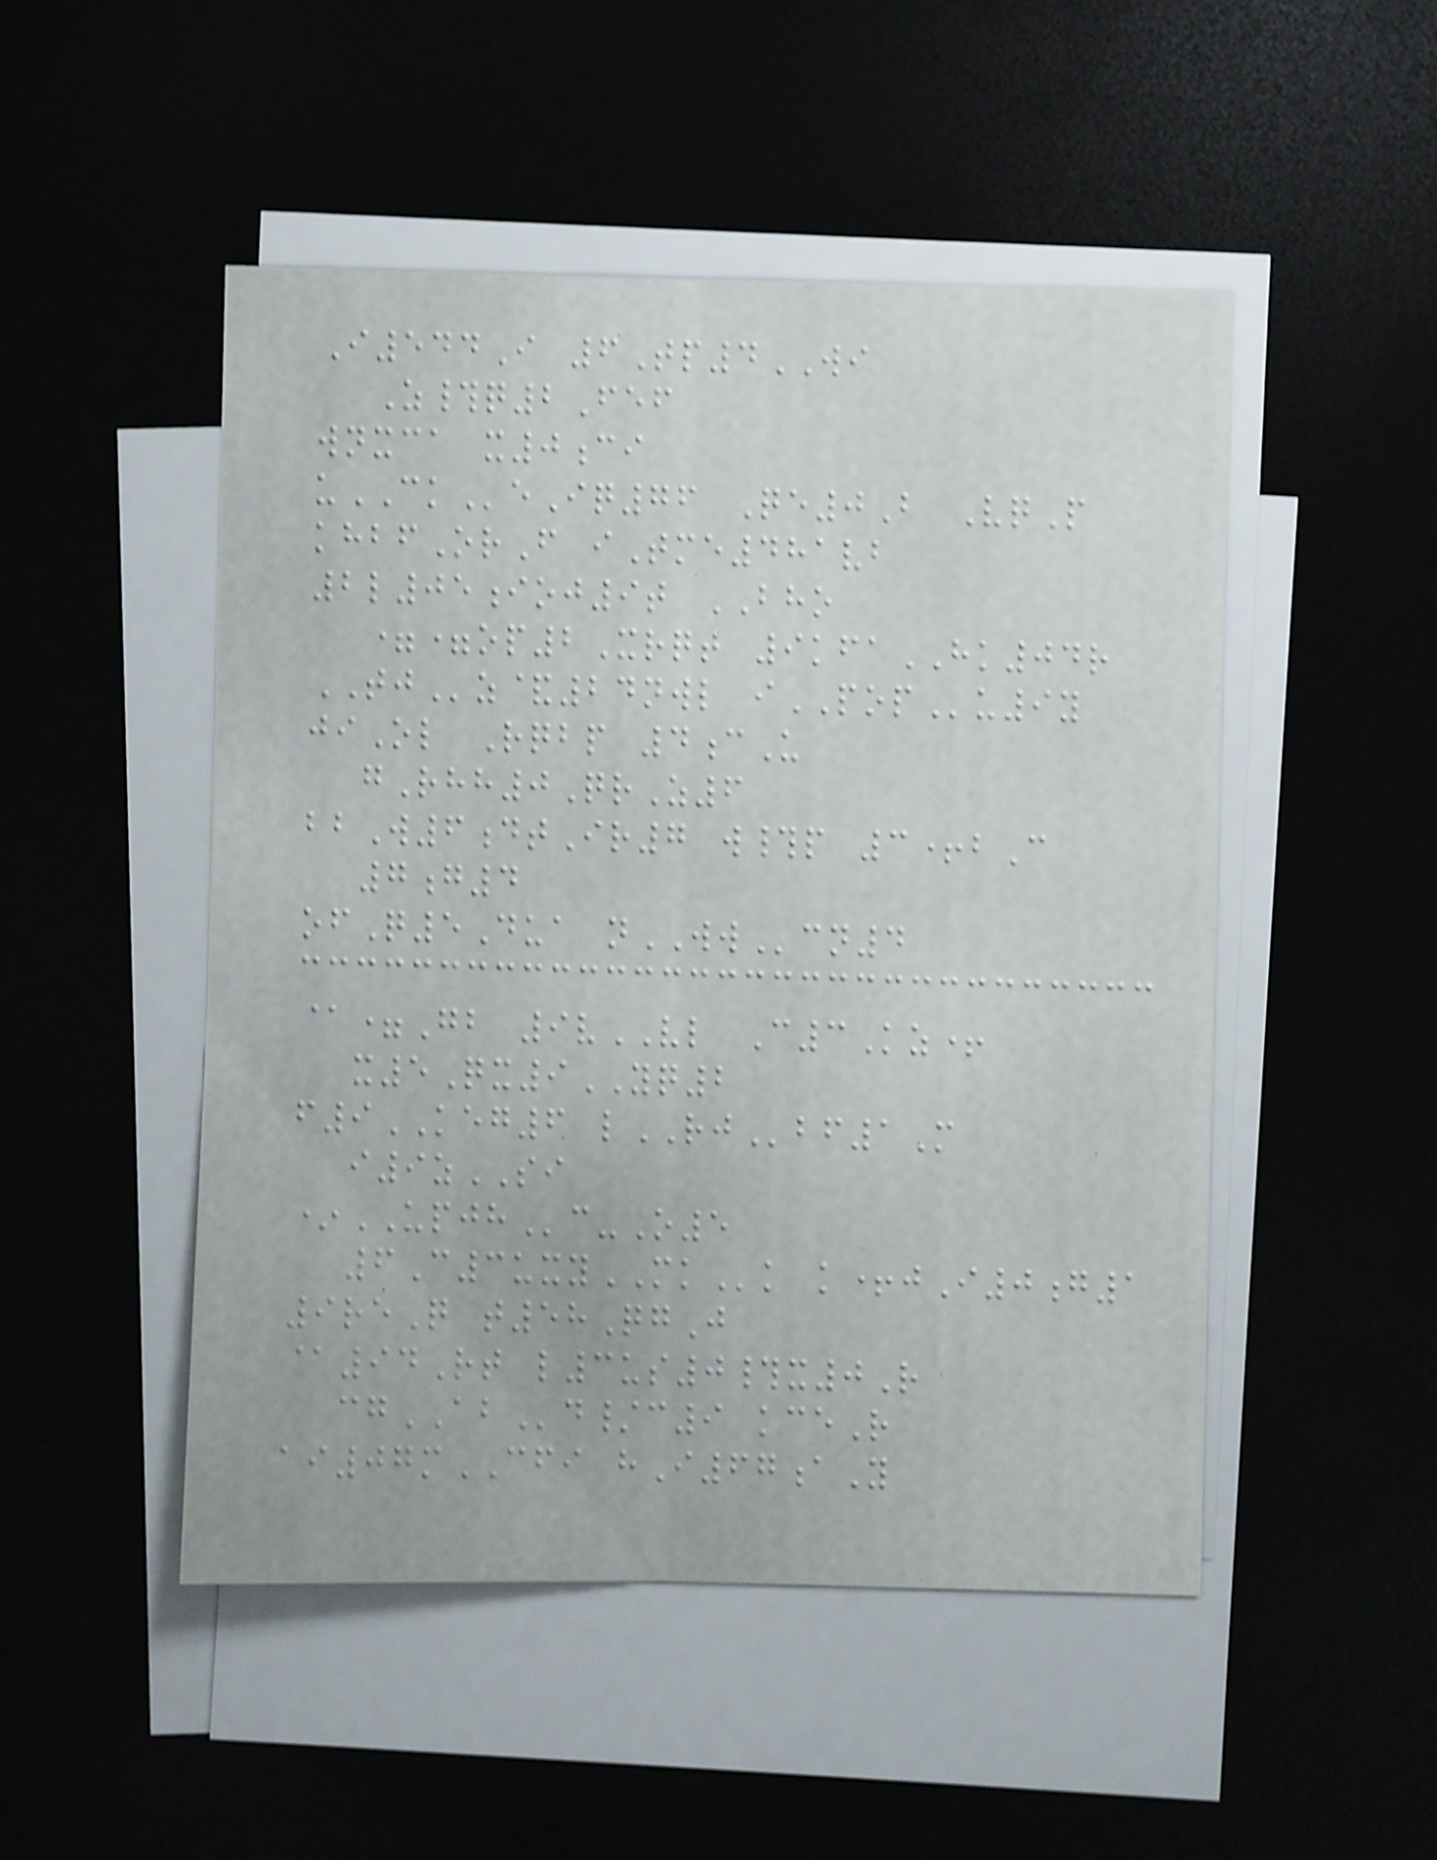I544I 6Tp4WI
Z#q2Fef
wnxca x0ci
uCKeIq76 Qe0B VqP
khbfOrF iTme481vb
2l05ioj9t BHO
==op2Xrqt 9kfaHK04r
TJz&24nwl iPOPu9y
jiOl Rqbp 4cU
gRhh0QrZ6
bbW6dtIr7 w#p 3+bC
7g4
ofQ5Dua nWWcn4
@=Gb 9vVL C3Kz+
x5Qx9YQ2
f9KEG6 lRJbf1M
i9zSI
*UPJHc-O5
6C3uxyMKk k+jI0g1
9reQ t58QgJ
@94Rt l3us0#x0R
cgABd/c9 kceR
ai07mCFI hI67aY
